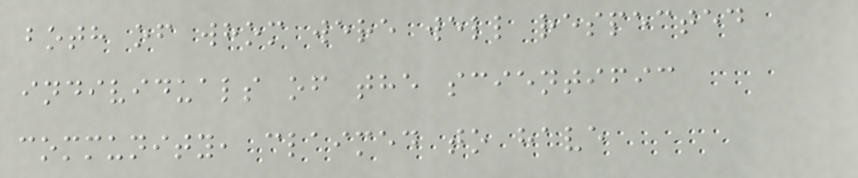both of whom were well respected
individuals of the scientific
community, claimed to have
